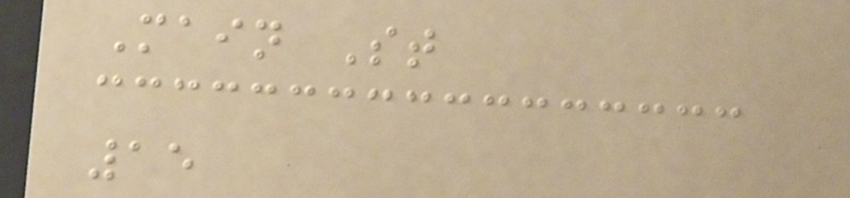Main St
15
